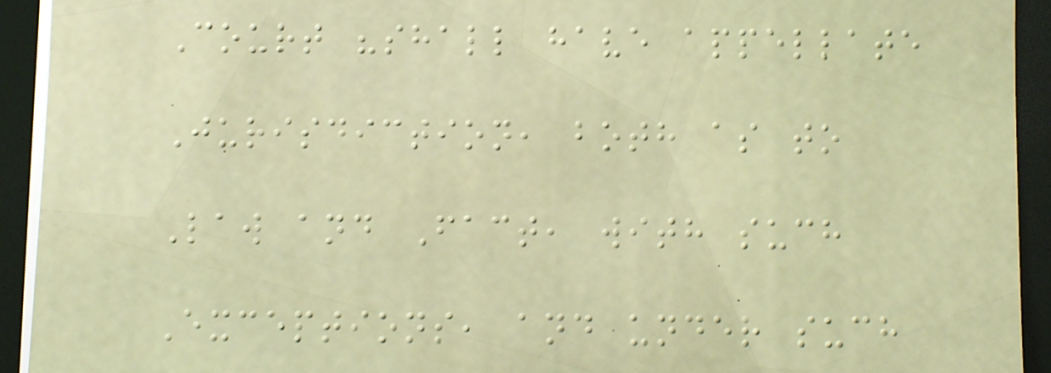Court "shall have appellate
Jurisdiction, both as to
Law and Fact, with such
Exceptions, and under such
